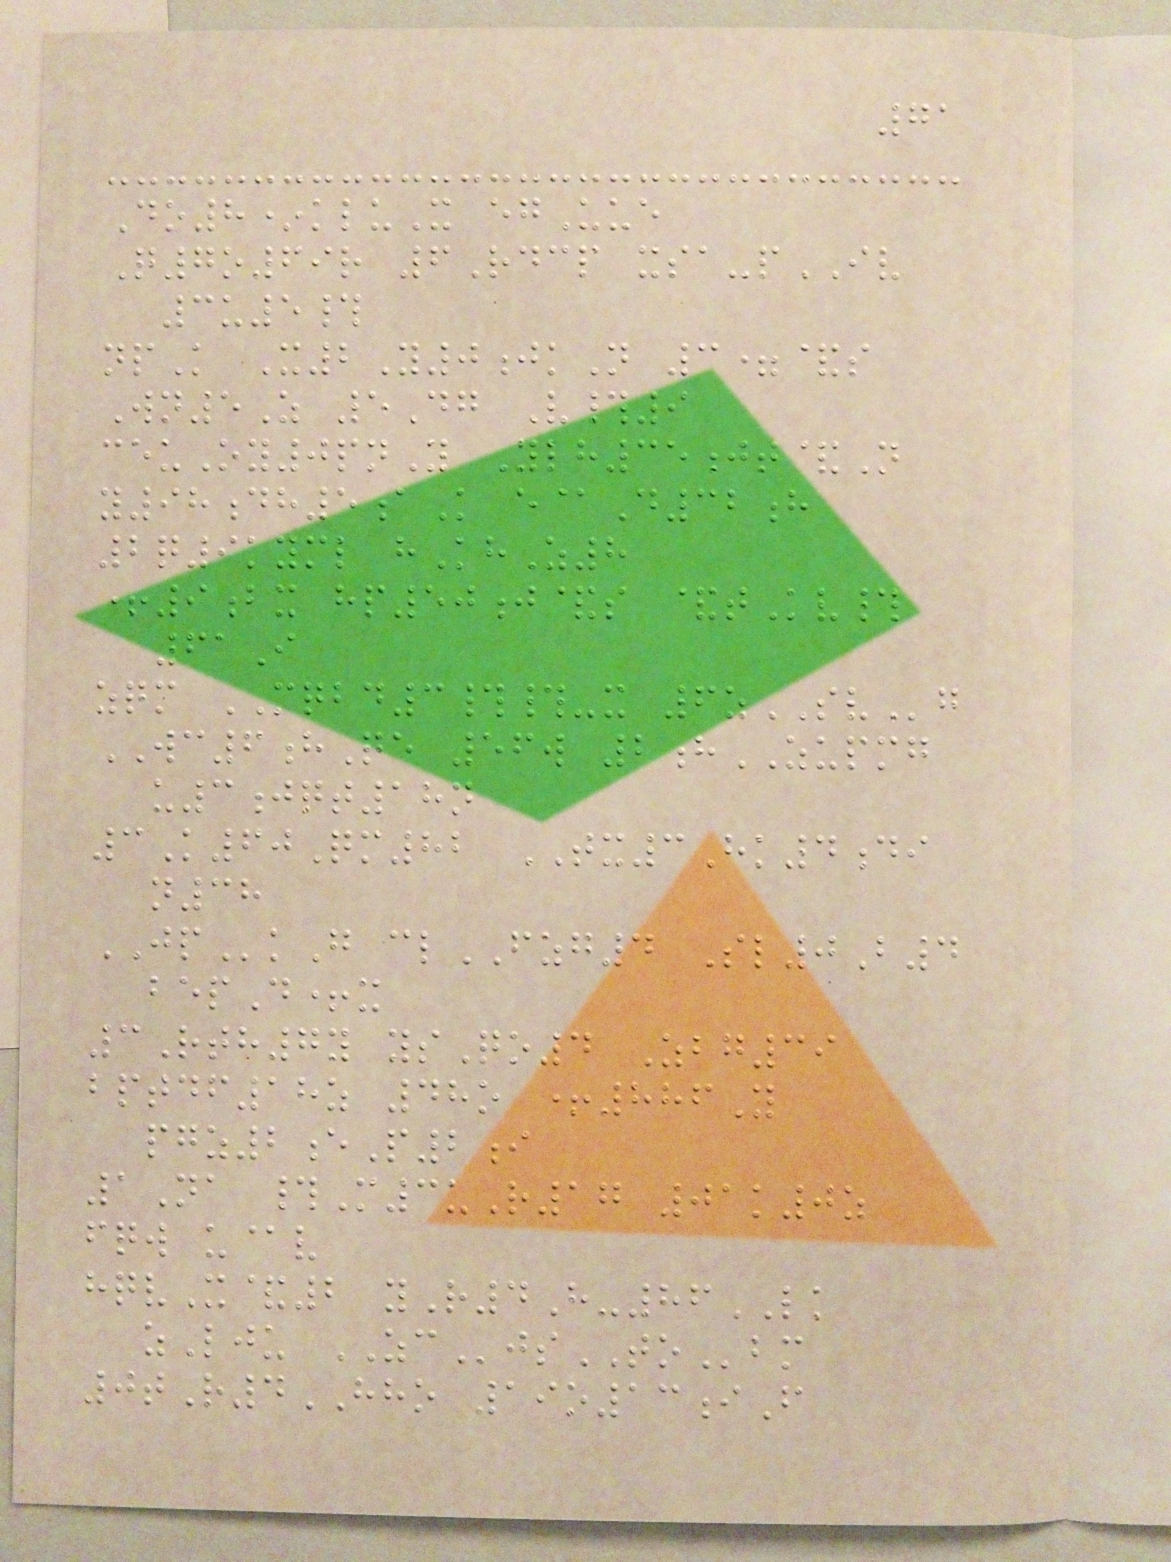71
Do8*kluX egUue
Q7o69r 6Rdcp xsa-pIV
3u5#
npK X2Y0jkN 3=&s
Wn5Z 5Dg V#9
ceuOy0pnY Ylh35jt&N
y98dh5aK e@D32h
2q9kyml hKhZ8
+9bx hp50j&s &tKv#
61I
zqm MQBD3##-x 6zSVg
WC6hQe 56w 2hZUPMG
u3jqt18n
3K60Qm82 TX3Hk4di
n38
JPkG clFZG4 Sl0B4
bepD+x
3Rth7y ysQo4 Zbg39
bptdf18z 48o +886Y
pgz2eP2i
1Na #M3uR17 01k0z
fqw u@v
hqvX&2 yR4H-86LK
zLju ZCjsTObm
0tR4HHO 19o13iF
